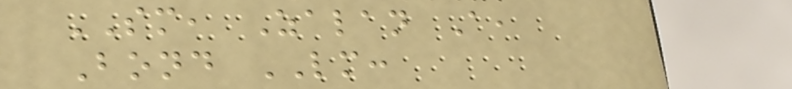SM, Zalan A,
Bond LM:
